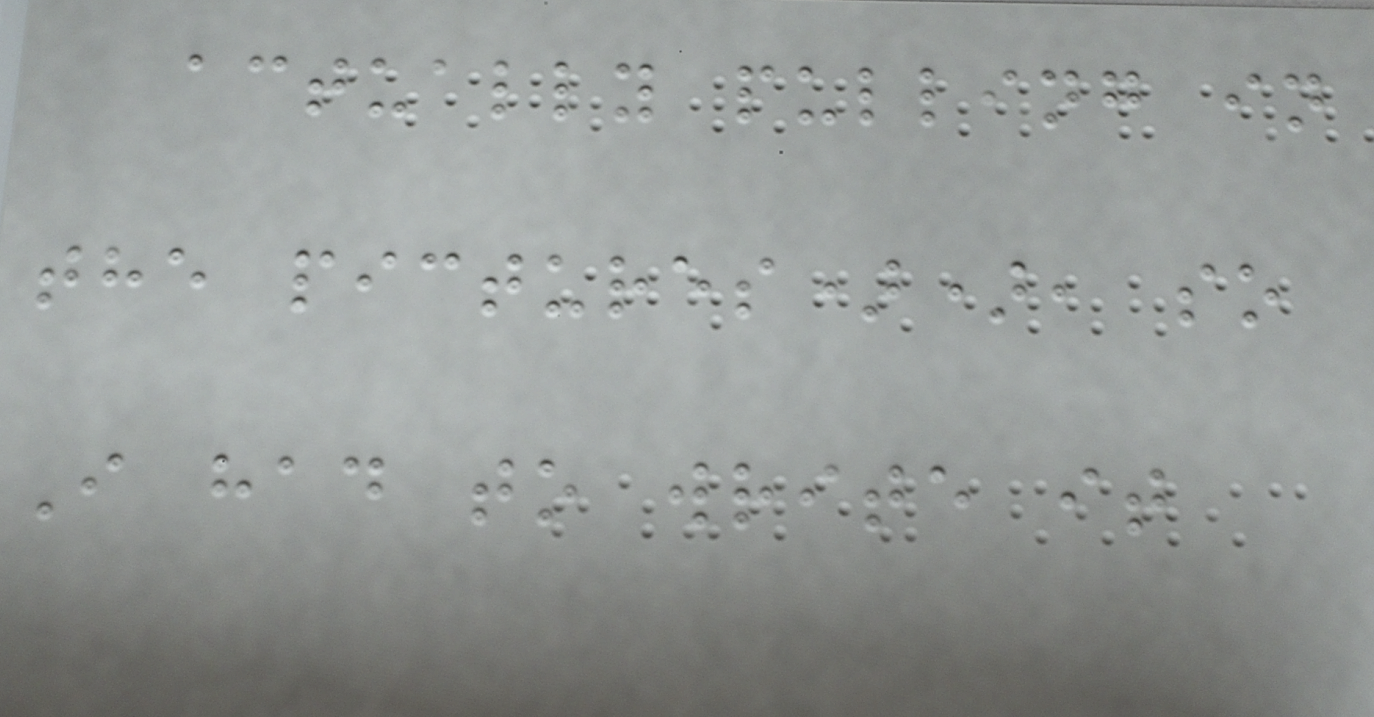actually pulling in
the pictures)), so
I had to write it
